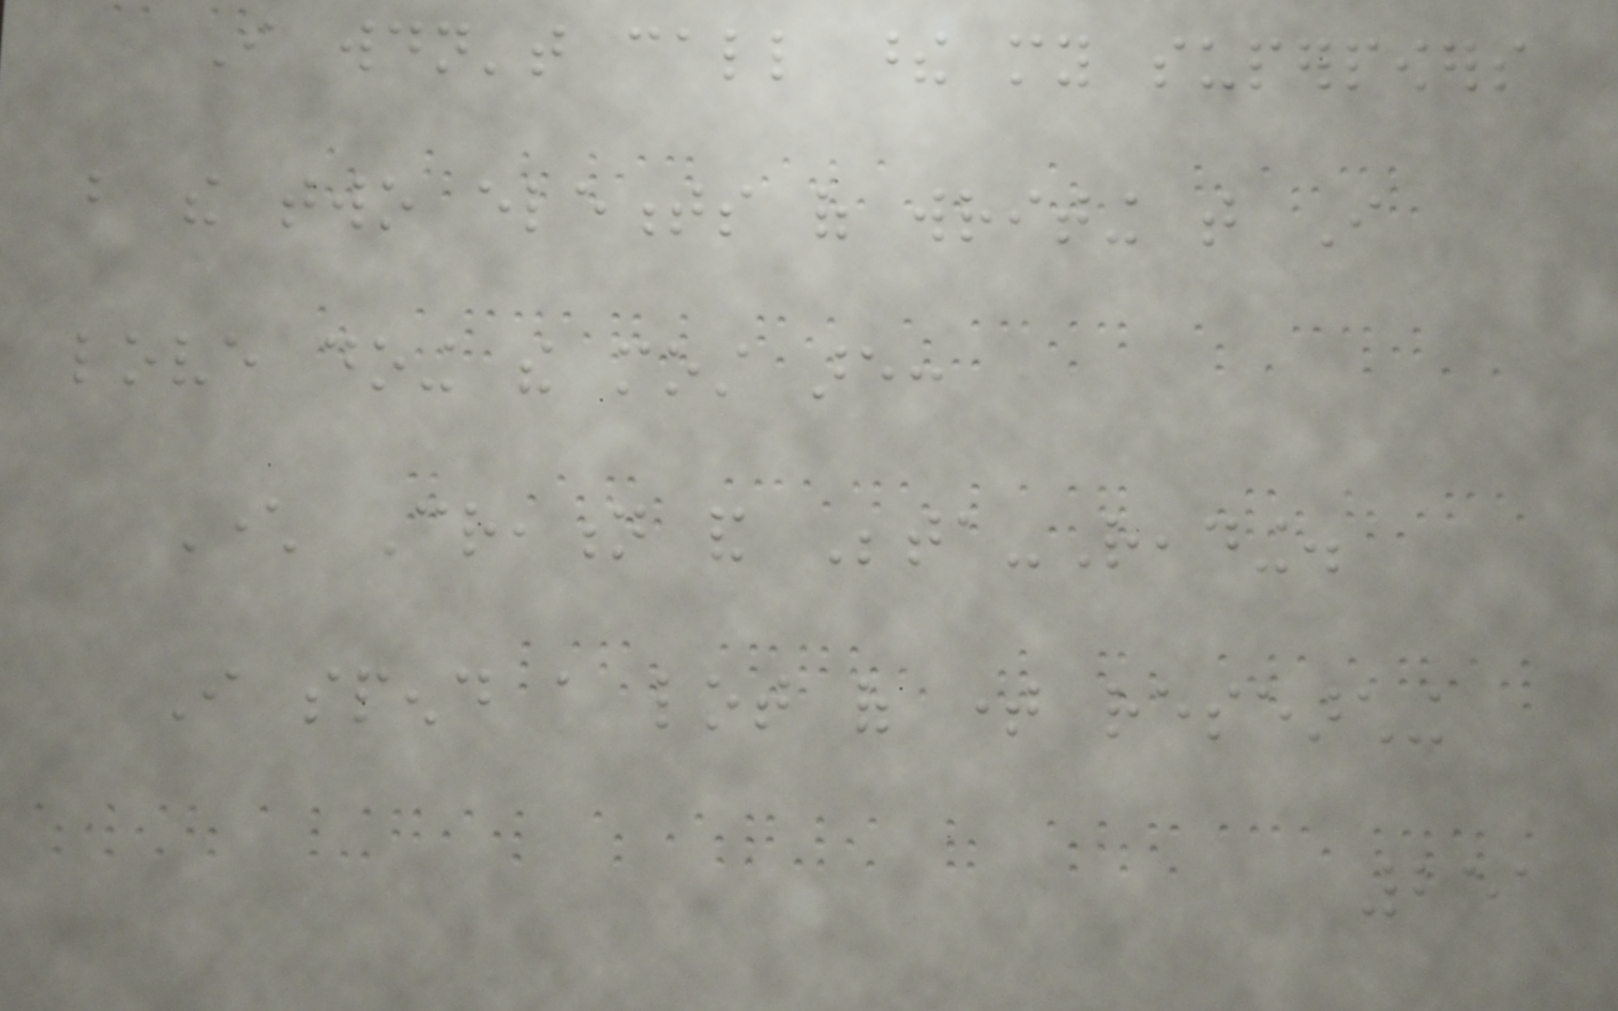I wouldn't call these my superpowers
but the two elements of writing that I
love doing the most are:
Character Creation and Beta-Reading.
I spend a lot of time researching
251
